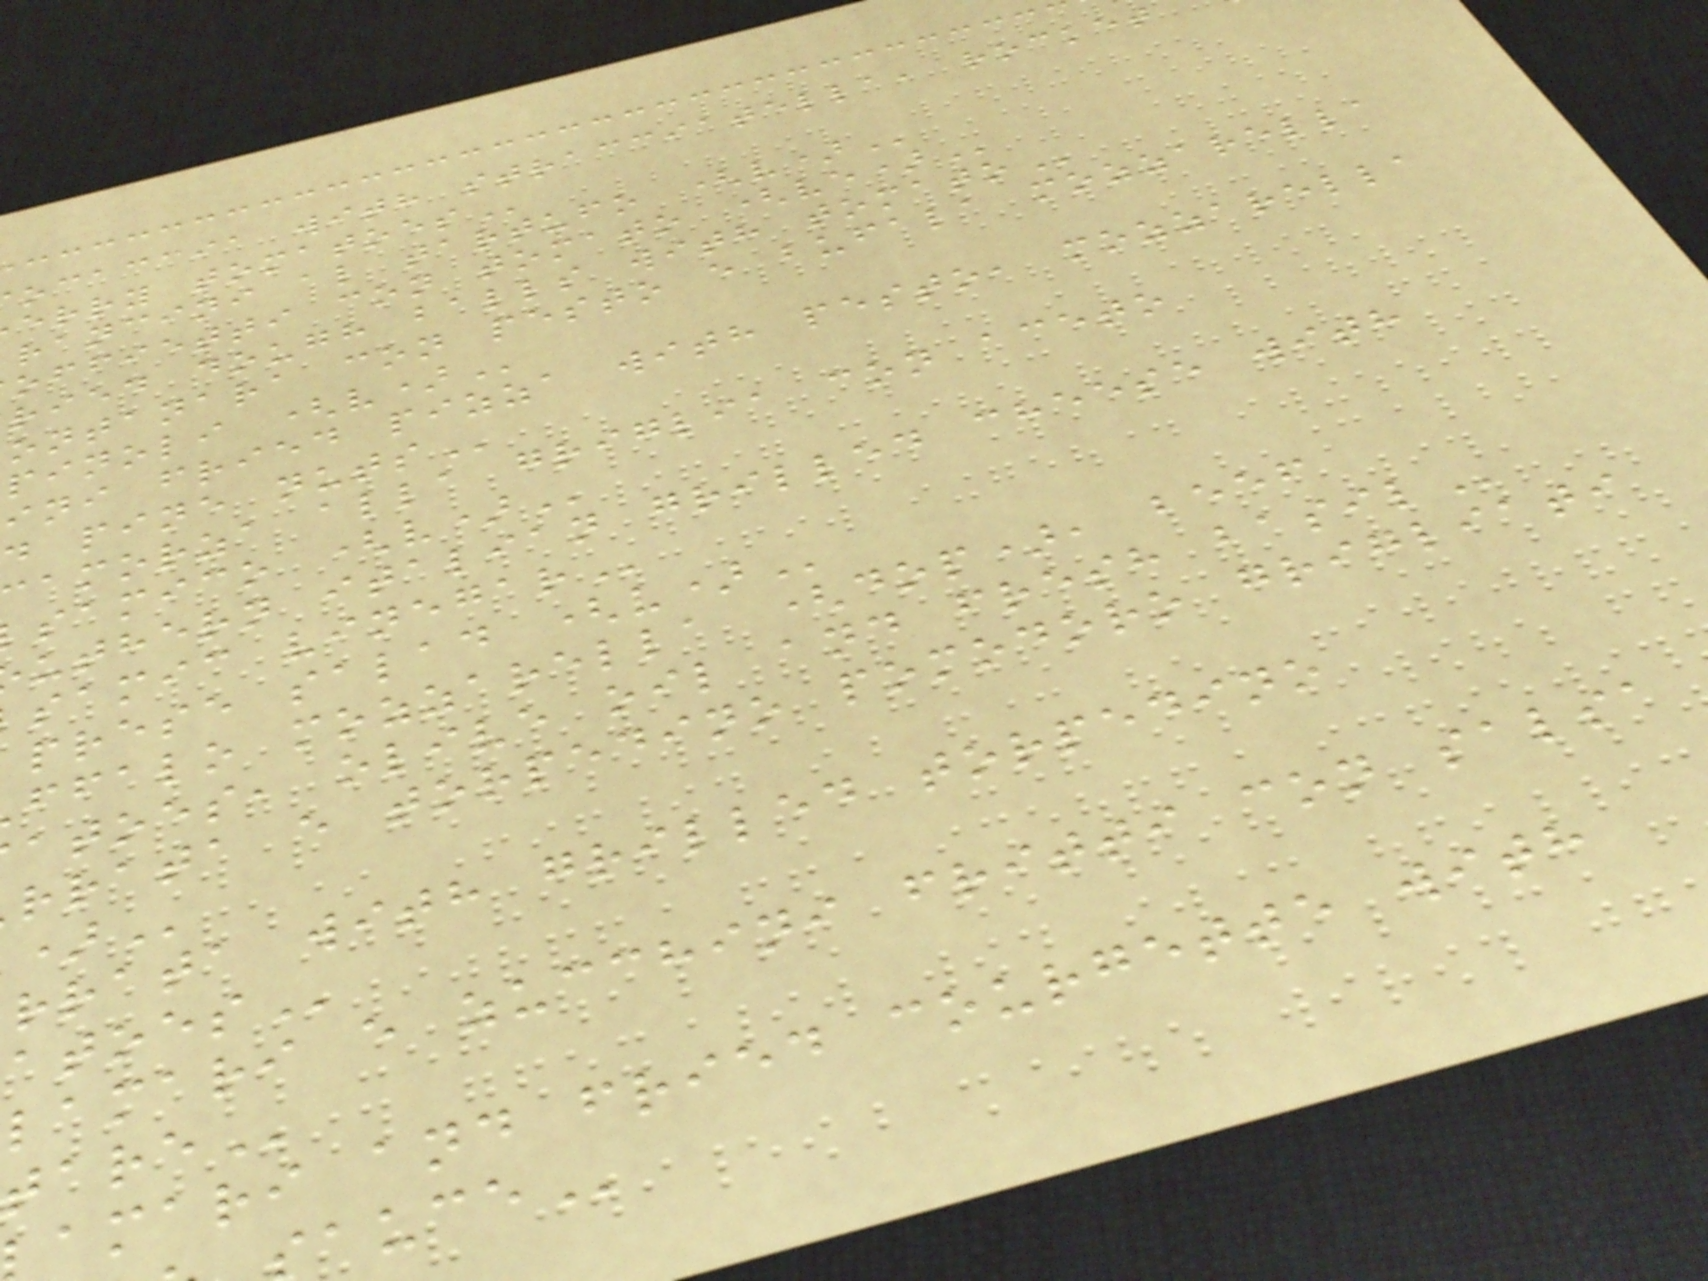ocaccia with stracciatella, rocket
rancini al tartufo
offietti con tomato
ried dough balls with
ontanara con pesto e bufala mozzarella
pinoli
ini fried pizza with pesto, mozzarella
d pine
amorza alla griglia con aceto
samico
uthern italian grilled cheese with
samic
prese salad
ffalo mozzarella (dop), beef
atoes, olive oil and fresh
rrata e torpedino pomodoro grigliati
rrata with grilled torpedino
lamari e zucchini fritti con salsa
amari and fried courgette with
